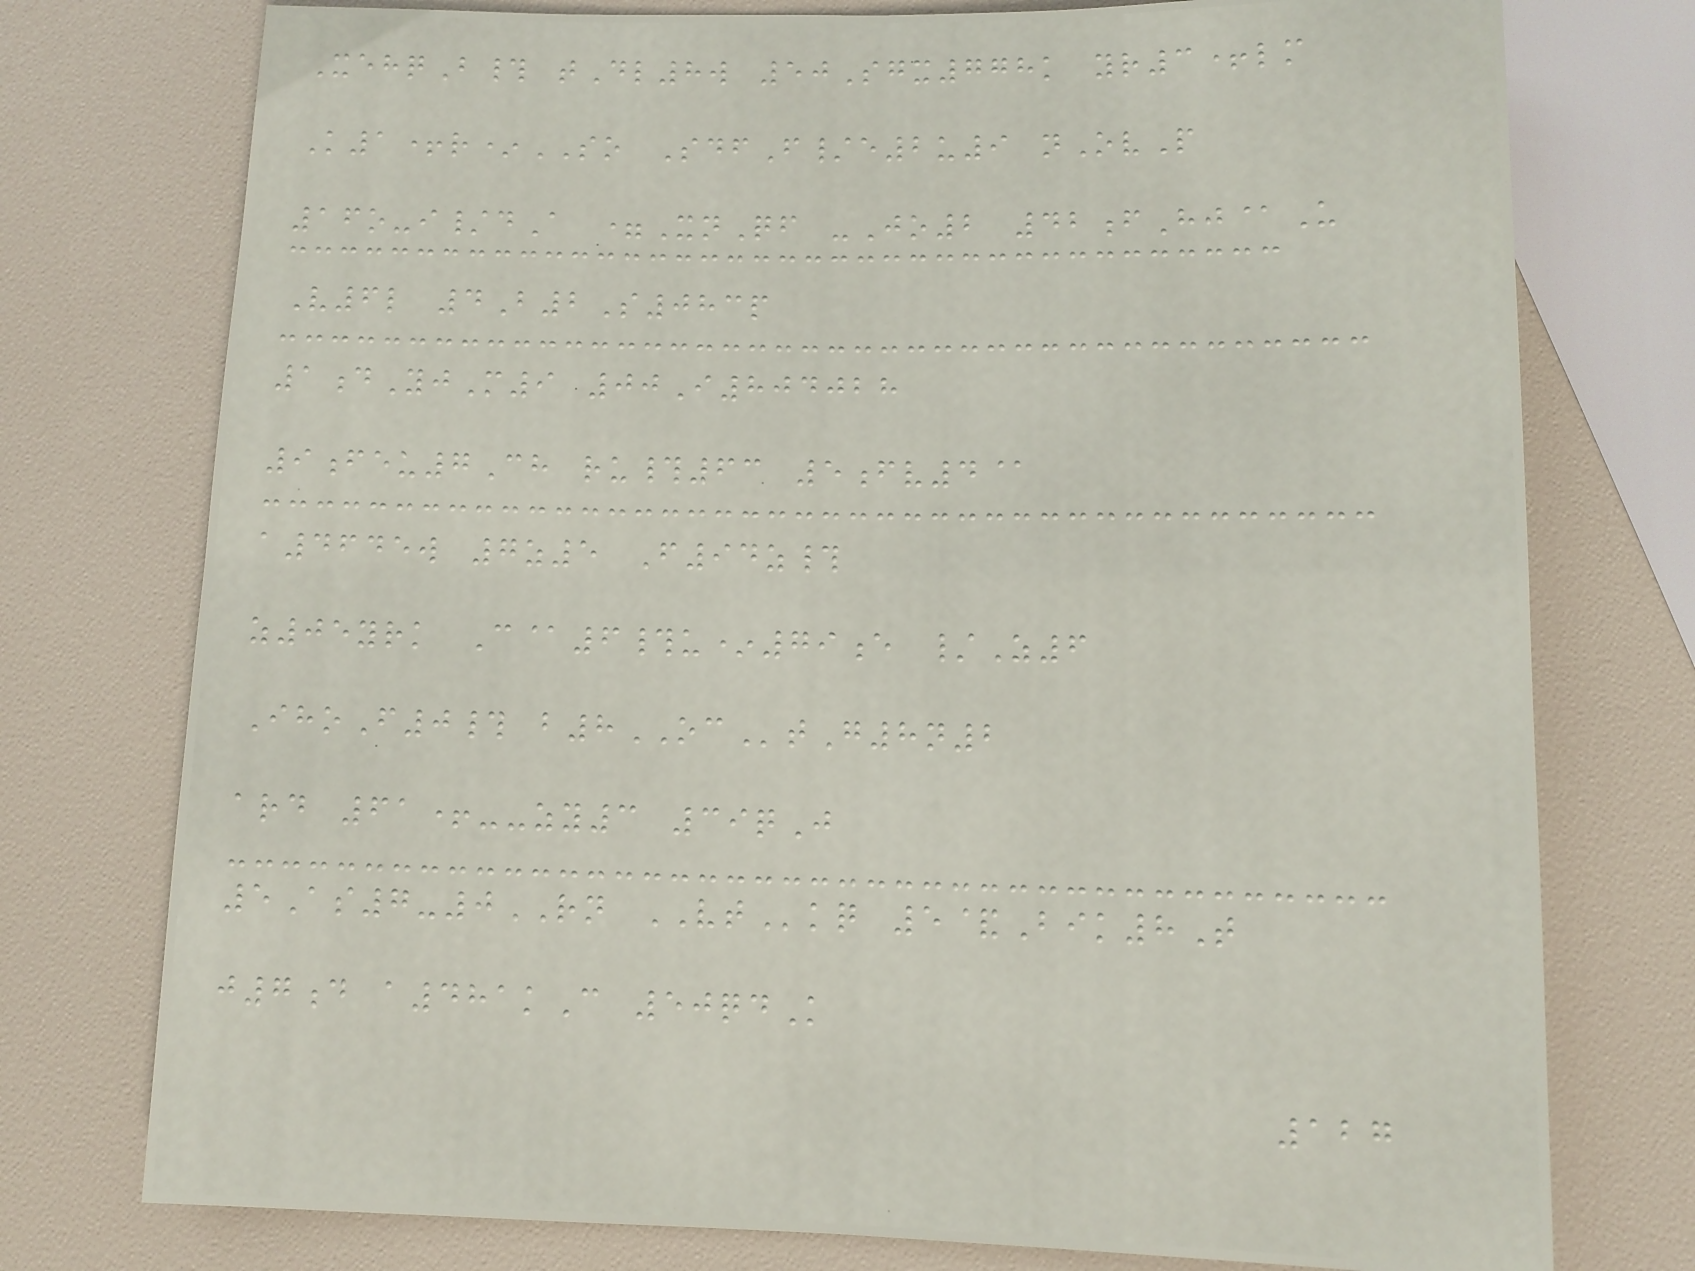XehqB# tDl8w 50Sgx778k yr3+lm
K1+r*SO SdfF/e2u9 nOvP
16o-i/dA =XnQf -Jo2 42fHj@U
V6l 4B2S083p
1dYjM9 00I804028
9feu7Ch ru#63 5fv4@
a4645w 7z5 F94z#
z05yrk C@6#u*79e /Z6
IhoF0# b8OCtG8n2
ard 61+--zy3 39qJ
5As7-0RN VTkq 5&Bik8T
j7d a481kC 50qdK
127
